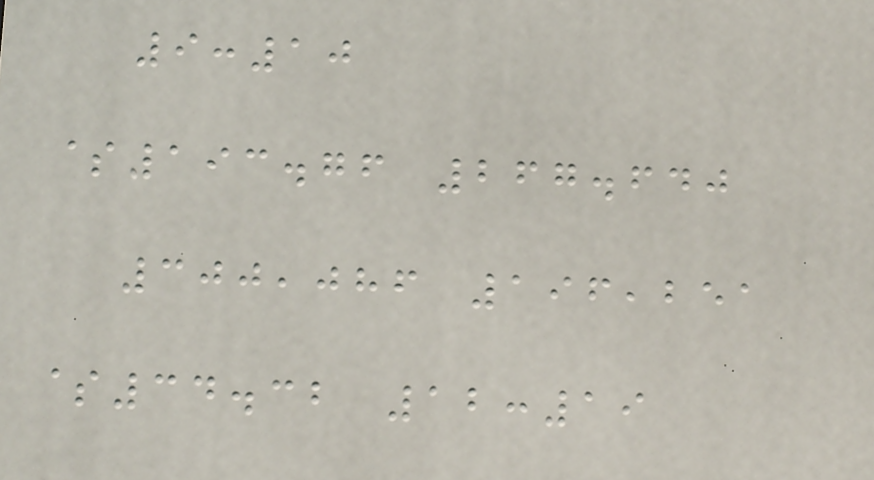9:10
$193.76 267.640
300,086 196,251
$34.32 12:19
